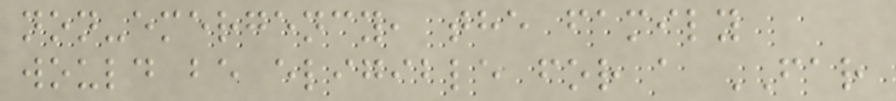non-emergency, the family
would be eligible for a FAR
